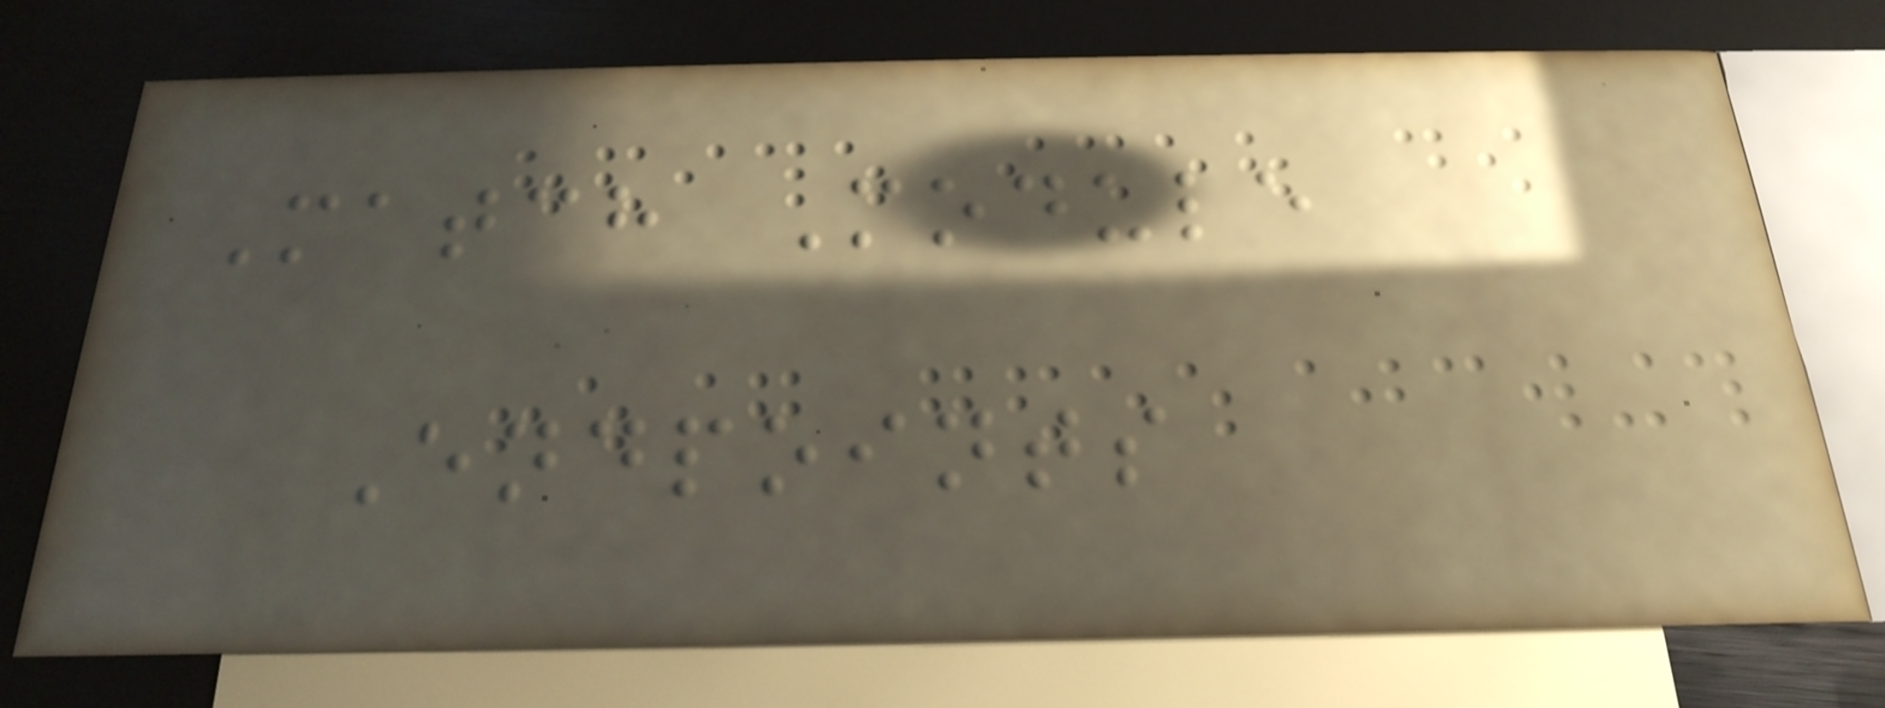Match Module
Endpoints
